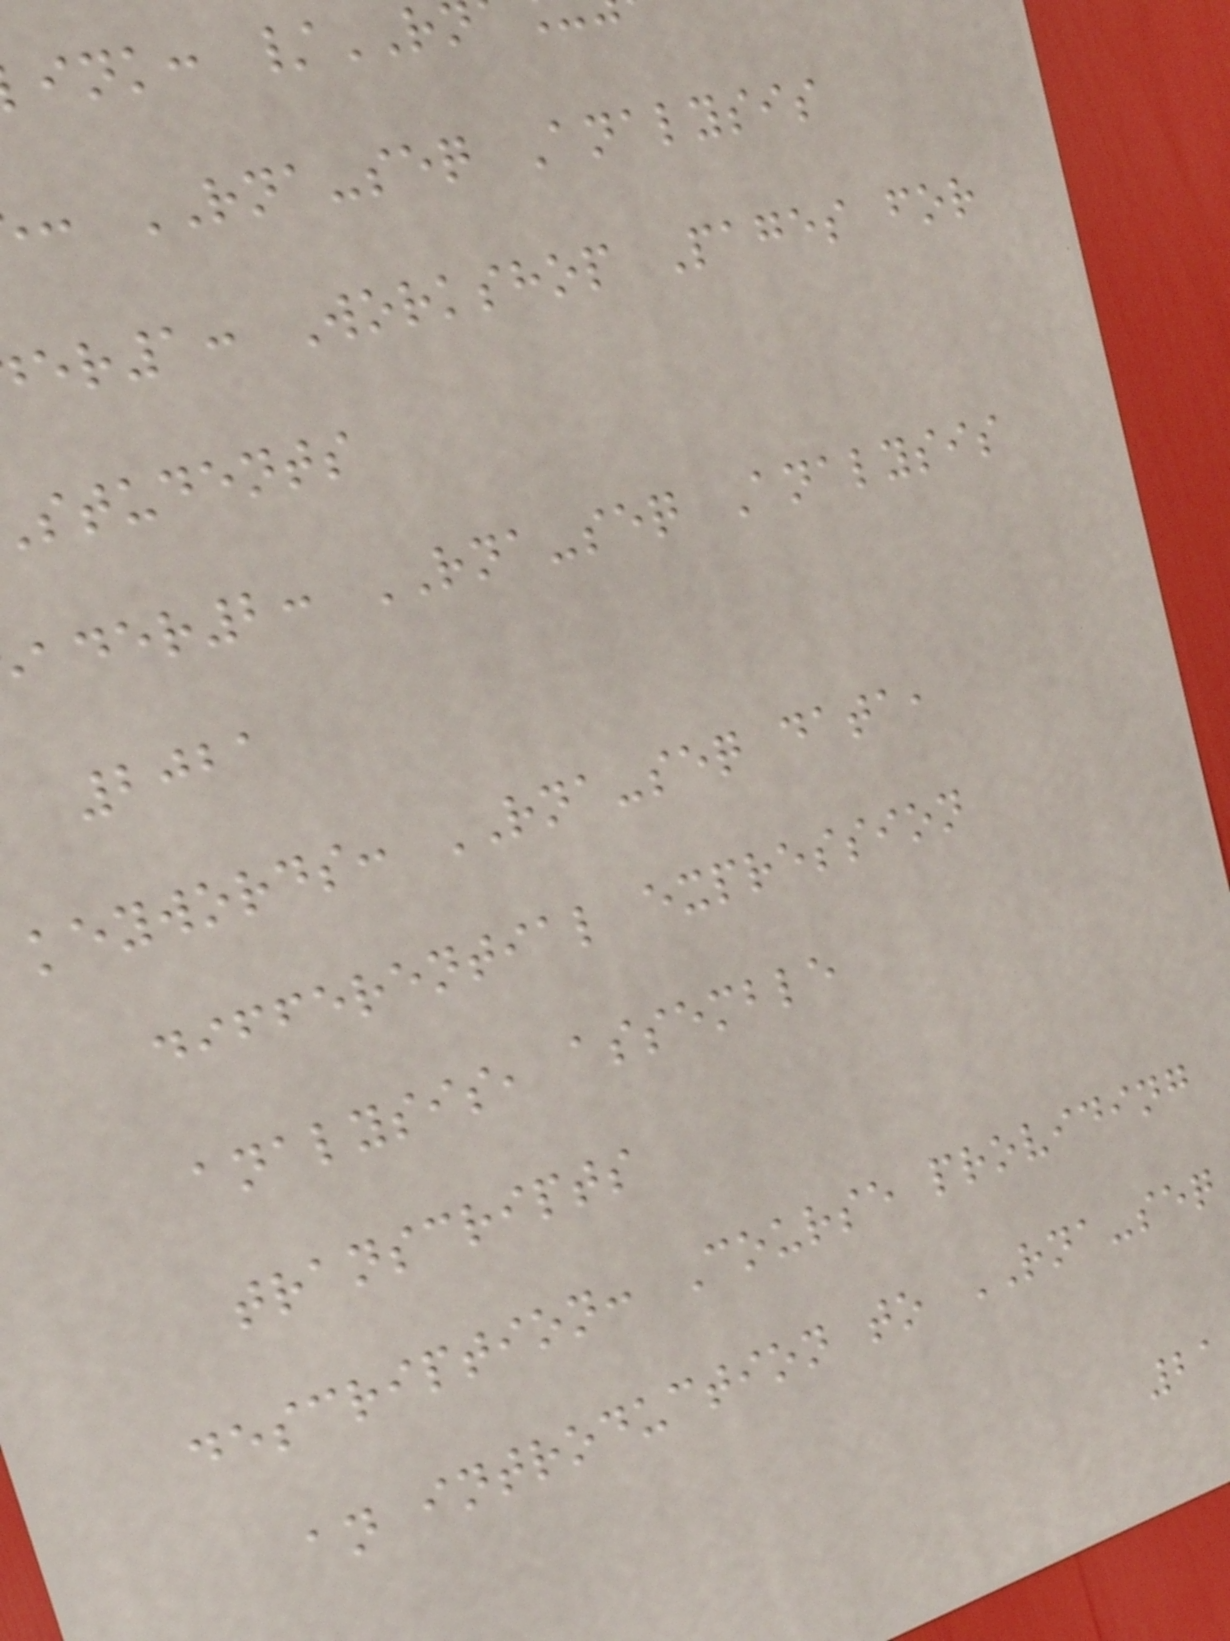ink: /
: RNA-seq Analysis
er1: Workshop Pages for
students
ader2: RNA-seq Analysis
2021
keywords: RNA-seq data,
differential expression
analysis, assemble
transcripts
description: Course providing
an introduction to RNA-seq
